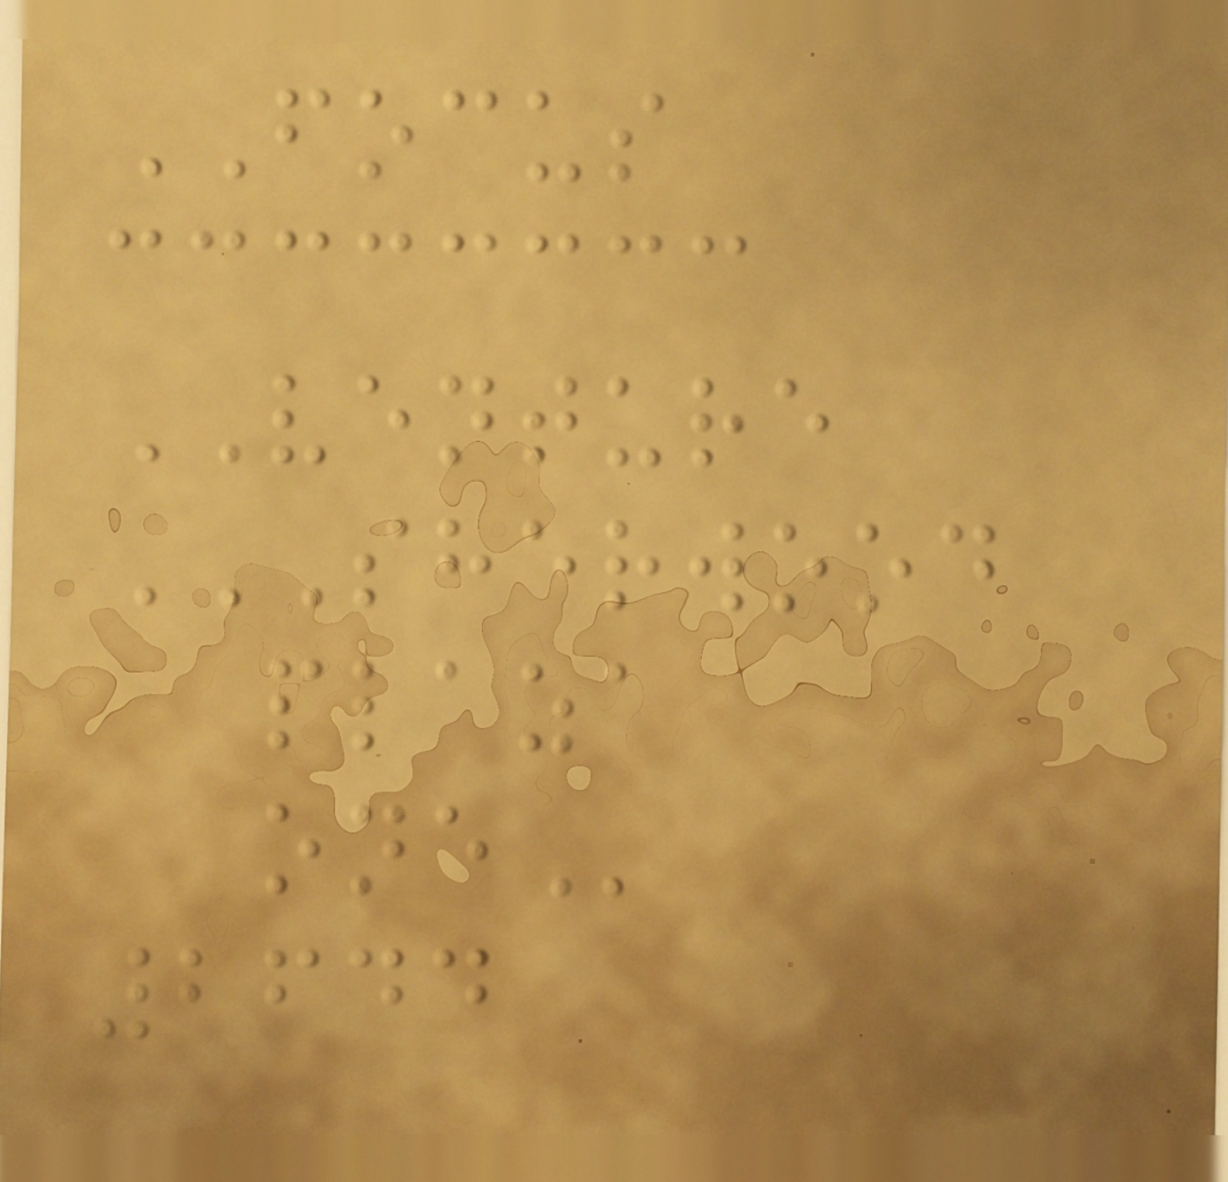FOCUS
VENTURE
SHERWOOD
PLAZA
ONE
2644
